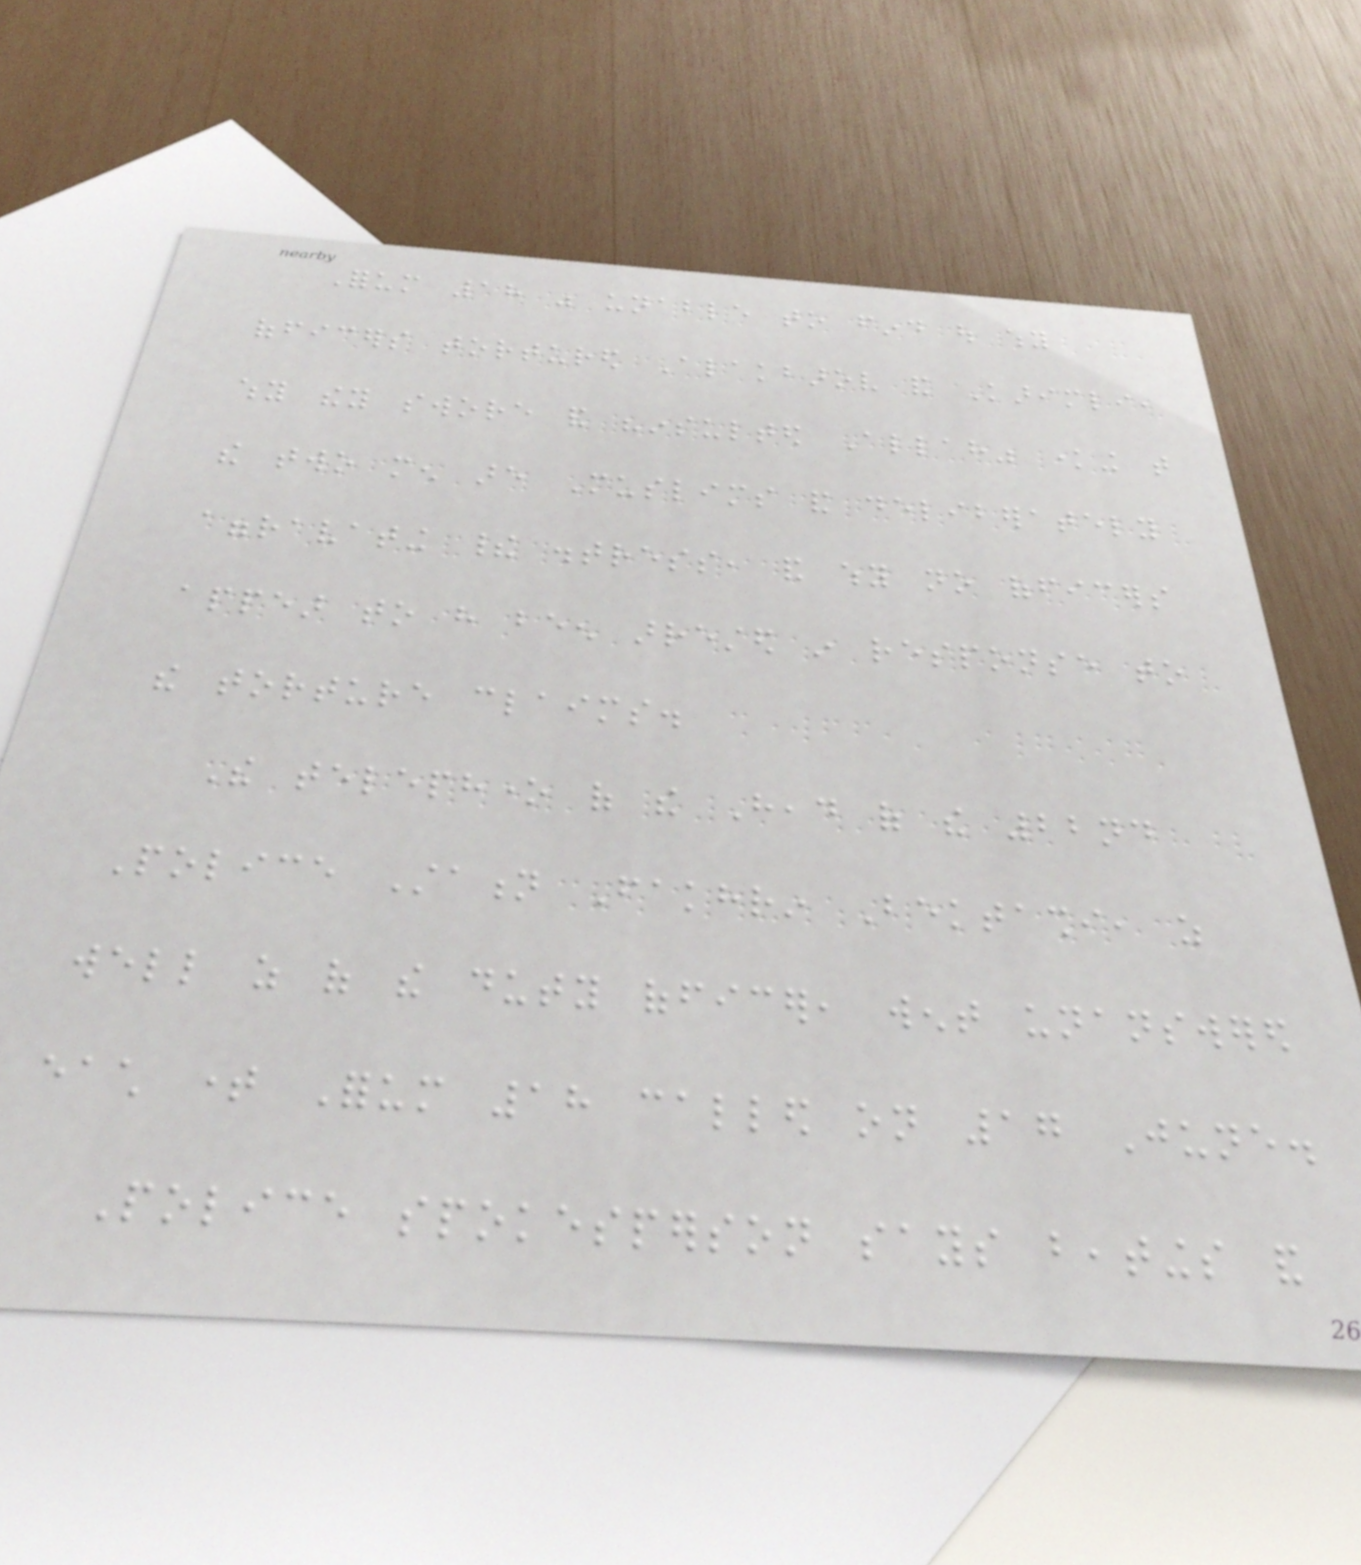Forum 18 was unable to find out why
officers tortured Alakbarov and Karimli,
why they swore and "insulted Allah" knowing that
the two men are Muslims and deliberately
aggravating their distress, and why no officers
appear to have been arrested in response to
the torture claims.
The telephone of the Head of the 22nd
Police Station Fakhrin Bektashi, as
well as of the duty officer, went unanswered
each time Forum 18 called on 17 June.
Police spokesperson says beatings and
